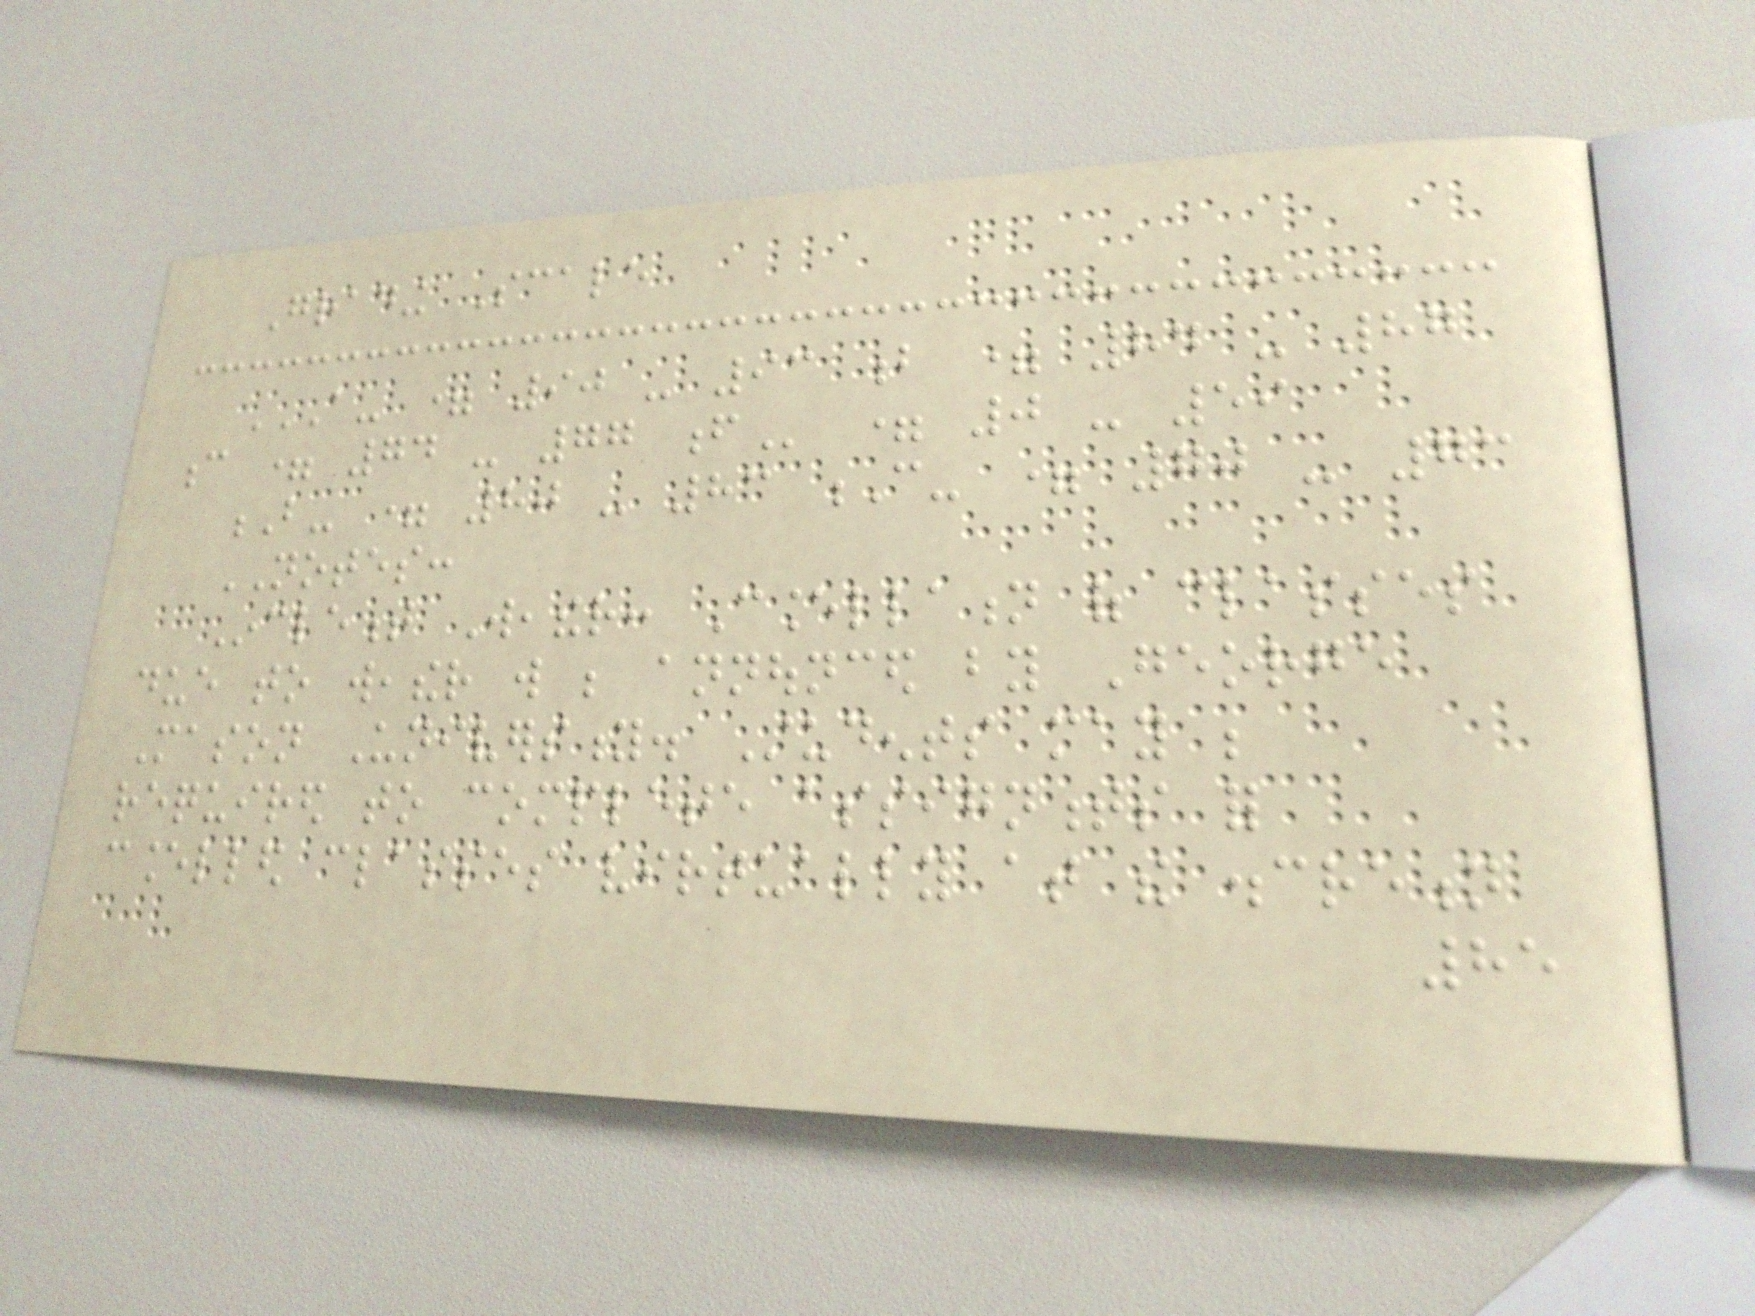Grading Scale
A- = 90 - 93 B = 84 - 87
C = 74 - 77 F = 0 - 59
B- = 80 - 83 C- = 70 - 73
NOTES:
Inclement Weather: Cancellation of classes
due to weather will be announced by George
Mason University. Students may be
required to complete assignments for
cancelled classes virtually at the discretion
85
